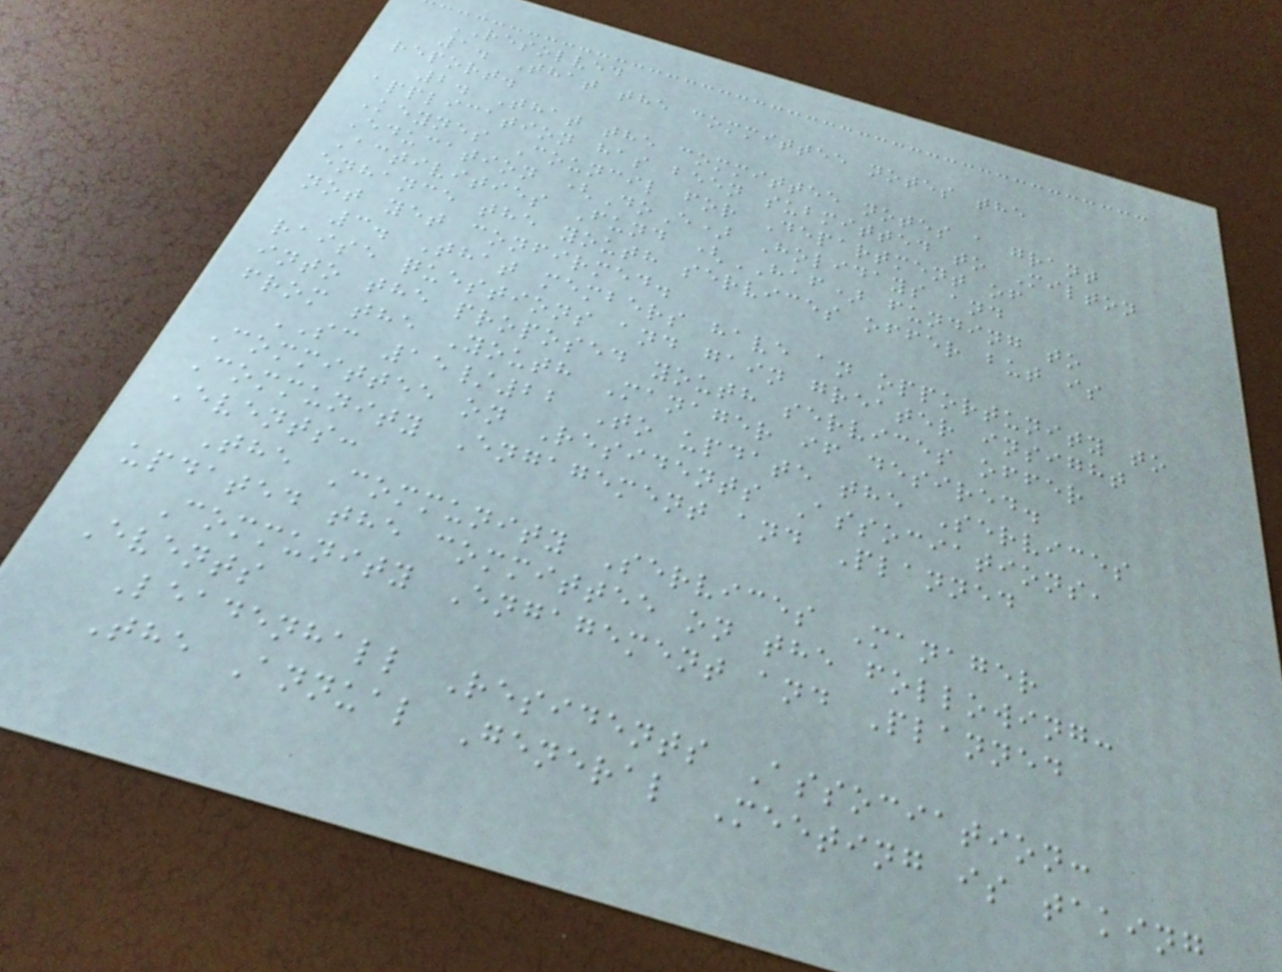RESOLVED
1. That the committee notes the
report.
2. That the committee notes a grant
application has been submitted to Milton
Keynes Council for Department of
Education (DoE) Holidays and
Activities Fund (HAF) funding to
enhance the youth services offer but is
not yet confirmed.
3. That members have an opportunity to
raise questions and gain greater insight
into the proposed youth services offer
from the Youth Manager if desired.
SC 15/22 To update the Services
Committee on Residents Associations,
Community Engagement and Planned
Events:
The Community Services Manager
updated the committee on the following:
Community Engagement and Planned
Events
Leadenhall Residents Association:
The Annual General Meeting is taking
